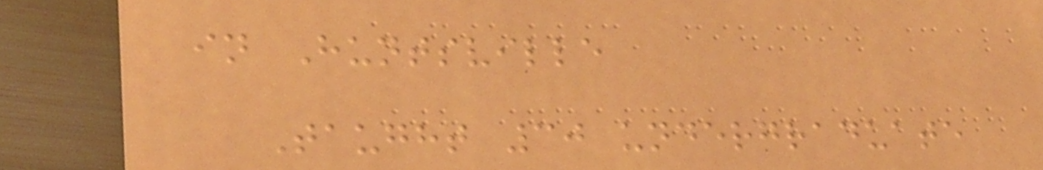in Huntsville
Taught 30 undergraduate
